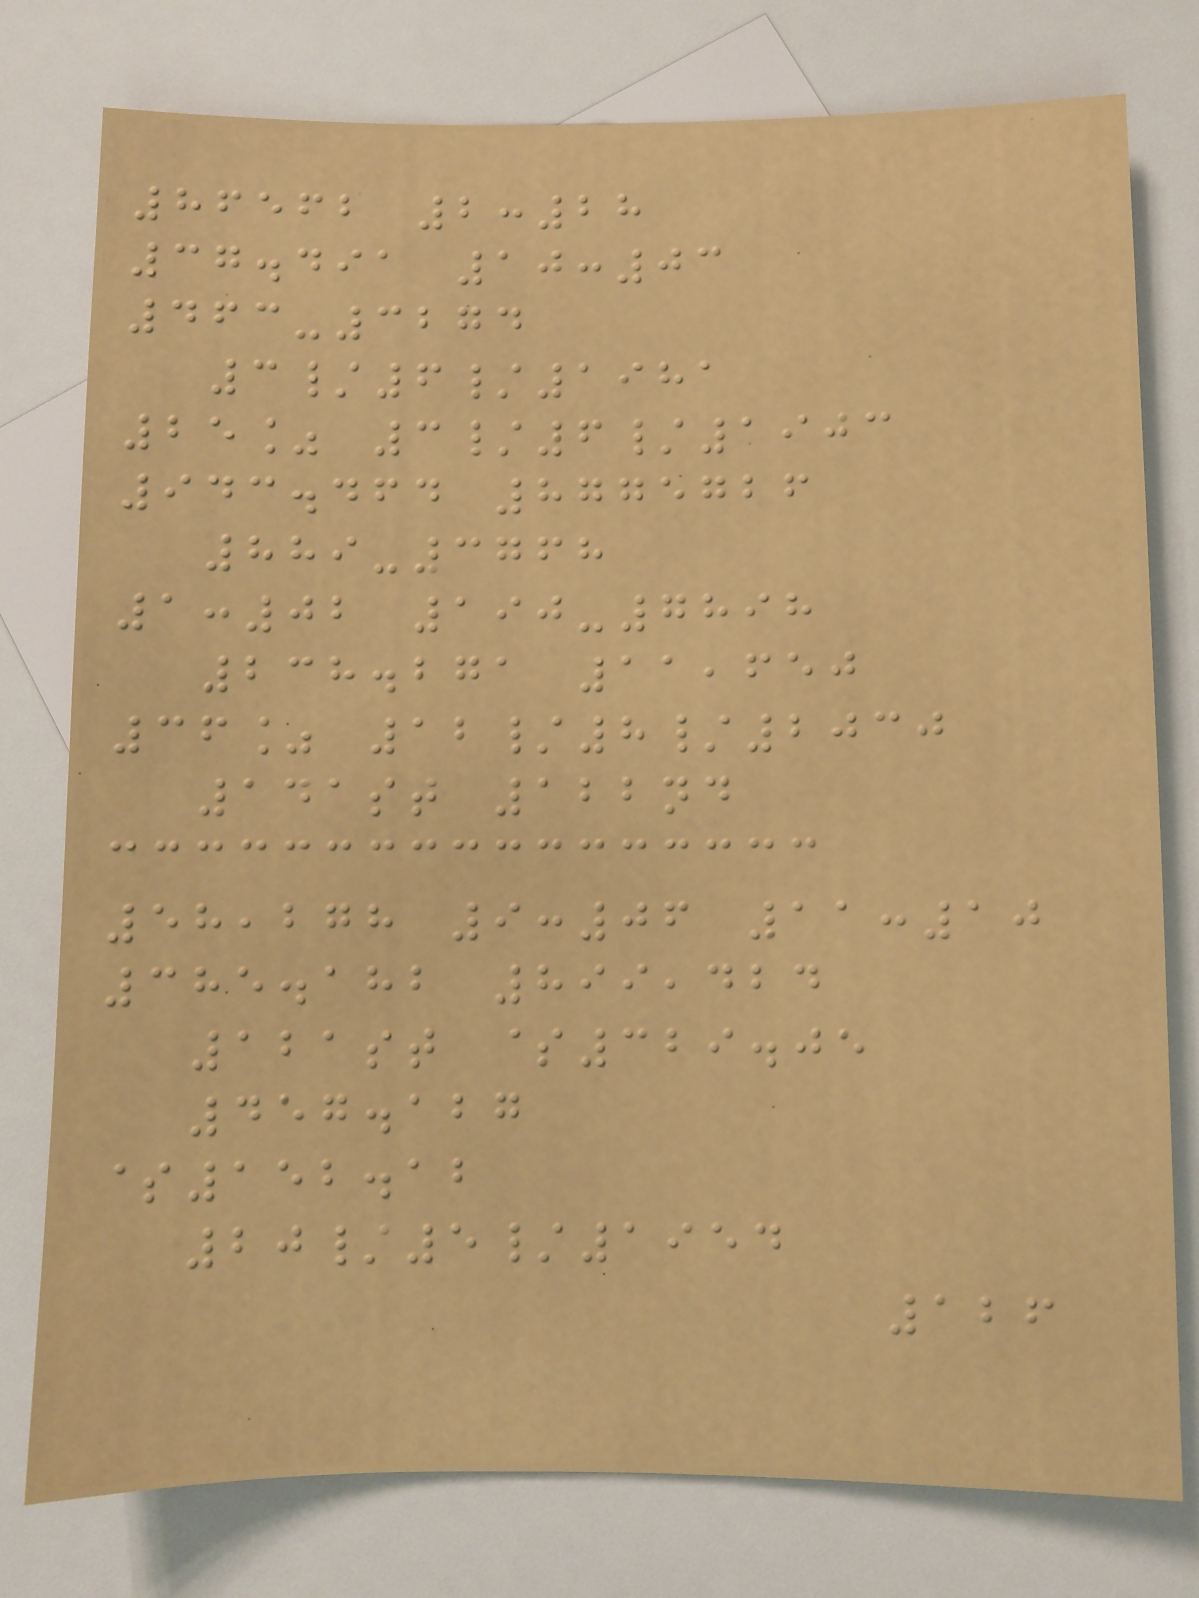86562 2:28
37.491 10:03
463-3274
3/6/1981
25% 3/6/1903
943.464 8775726
889-3768
1:02 190-7898
238.271 11,650
36% 12/8/2030
141st 122nd
58,278 9:06 11:10
385.182 899,424
121st $329.05
457.127
$152.12
20/5/1954
126
